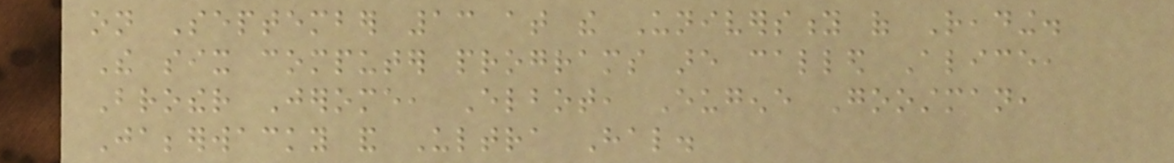on September 13 at the University of Reading.
The six computer programs are called Alice,
Brother Jerome, Elbot, Eugene Goostman,
Jabberwacky and Ultra Hal.
